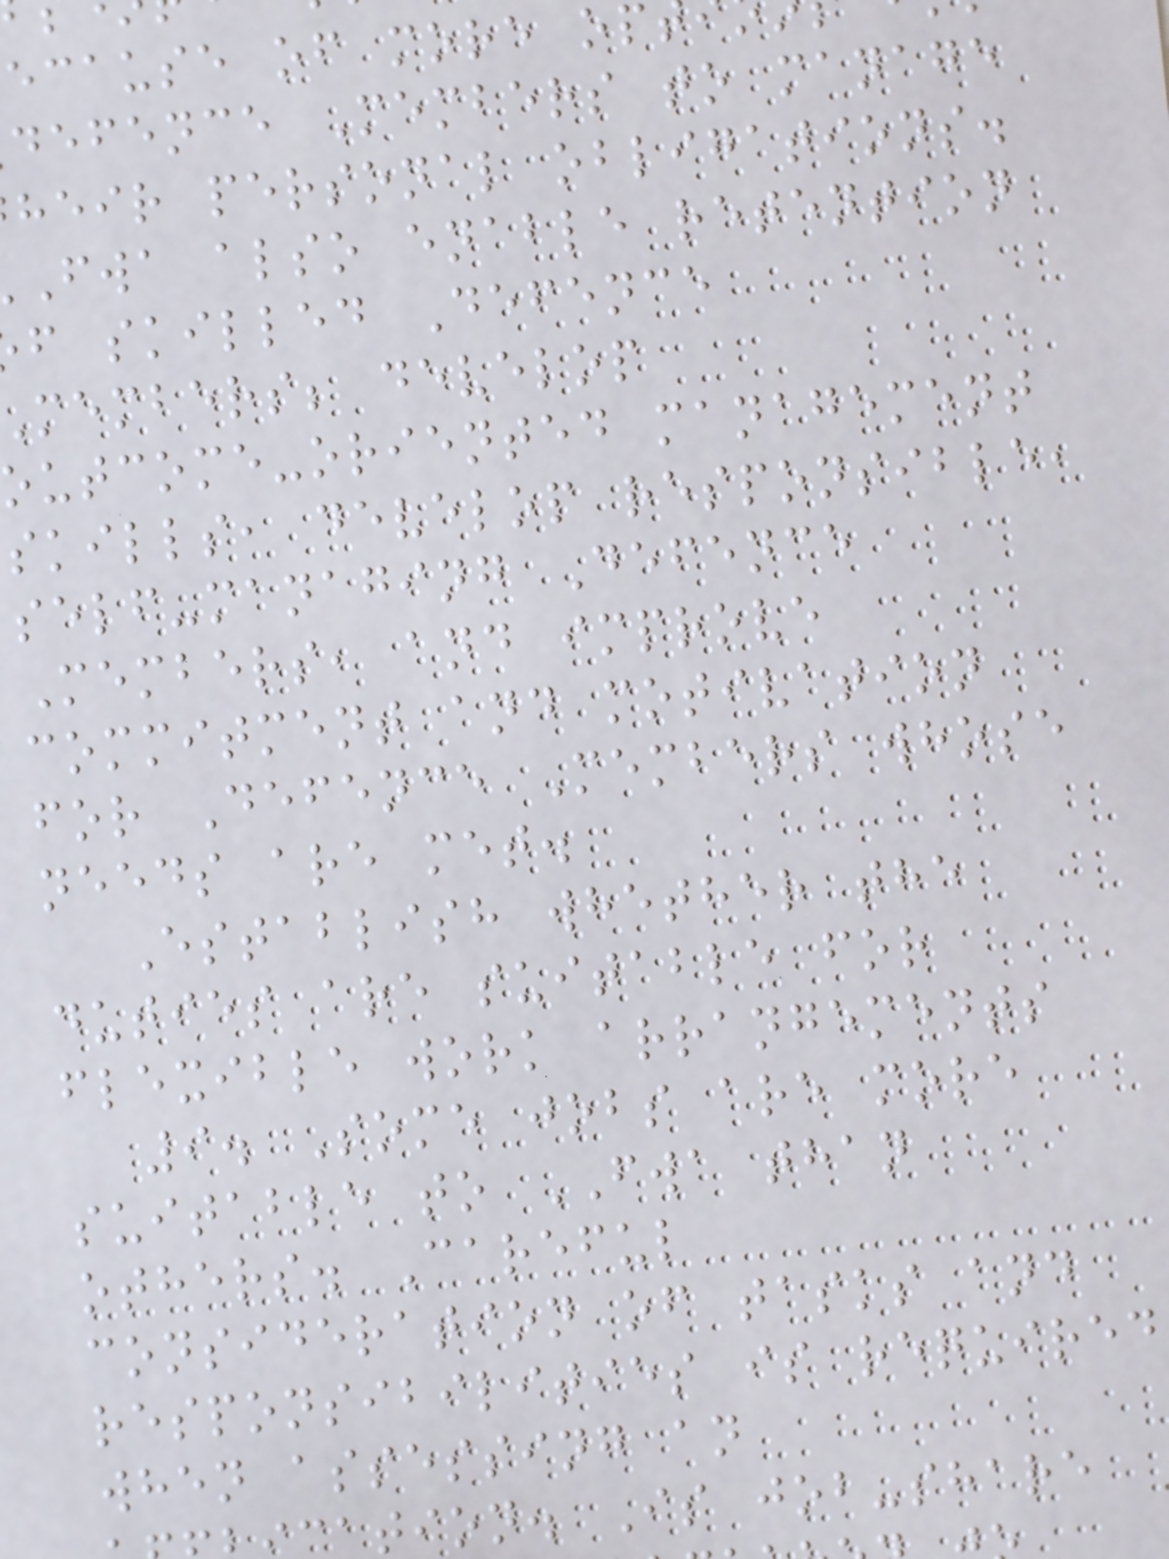ecause of more op
defence Members to manage
heir personal obligations.
fwa also enable retention
f skilled Defence
members; develop
outcome-oriented management
skills, develop responsible,
self-managing Defence
Members, and improve
commitment and motivation
for Defence Members whose
needs are met.
Establish whether the
duties are suitable for
flexible work arrangements
9. Some jobs are more
suitable to FWA than
others. Careful
consideration of tasks and
responsibilities is required
when assessing an
tion. Is job-share
